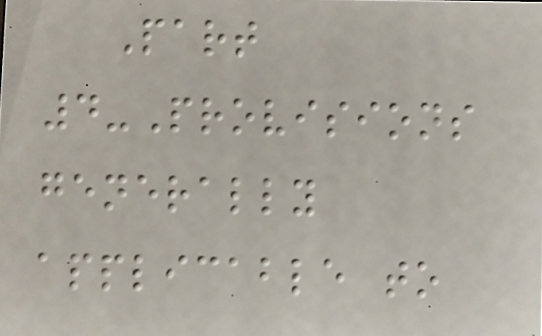Part
4-Provisions
generally
applicable to
